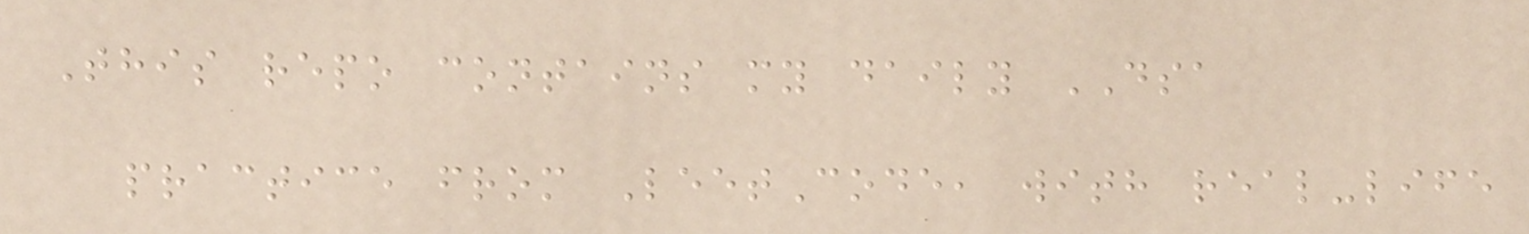This repo contains my daily DSA
practice from LeetCode, with real-life
